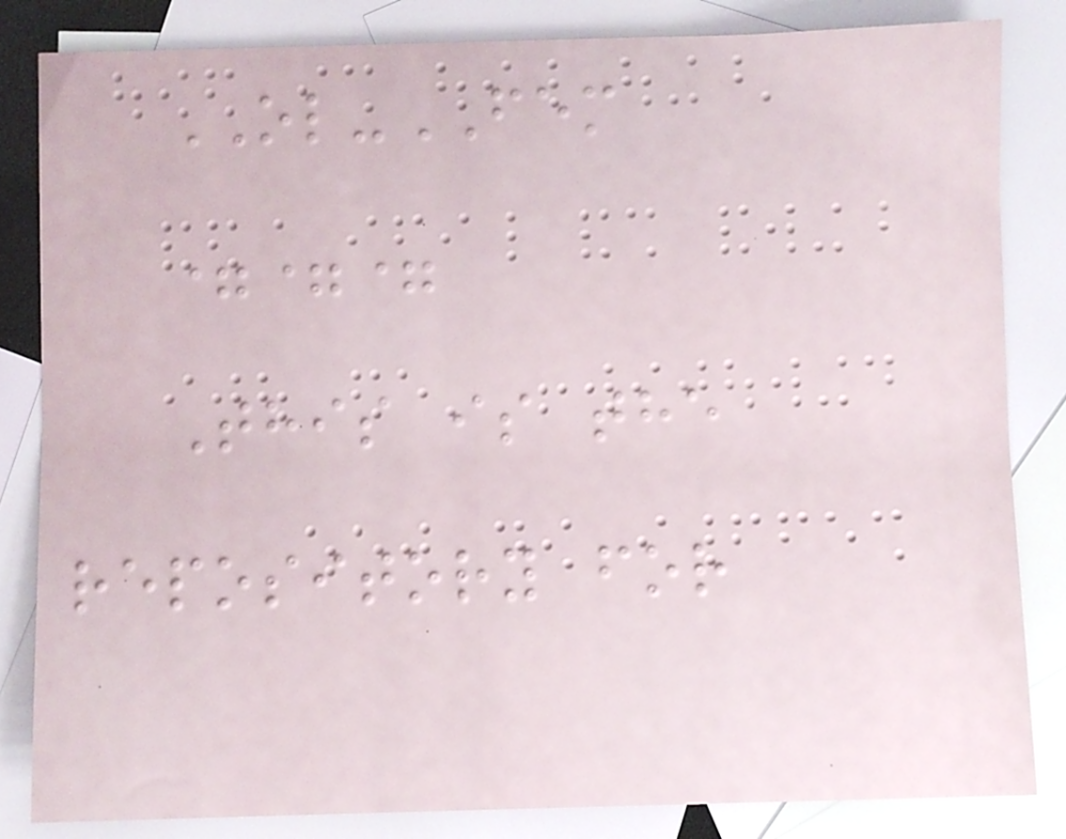OL-FEM
===
This is the
repository for
